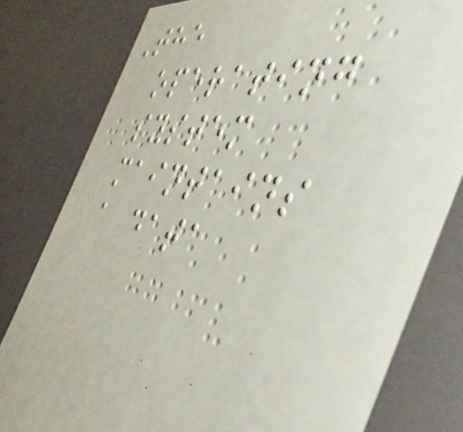The
operating
system
maintains
a data
